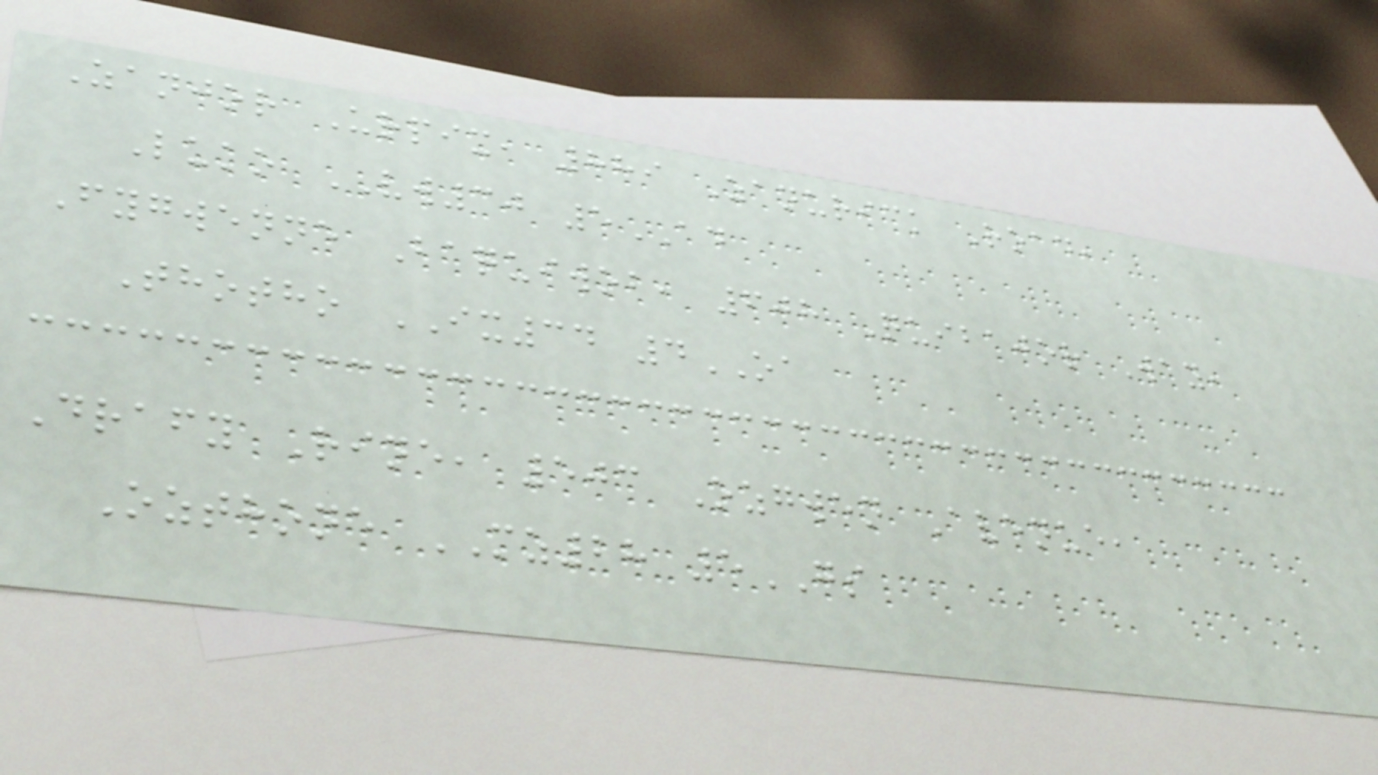Zanjor Urpix, 889 Zanurick Road,
Luko VW30 5AD
Fygwenne Baquiwob, 608 Quibajor Way,
Thotho IX34 4OA
Drafy Rine, 503 Ozgwen Avenue,
Ozthone MZ28 5GS
